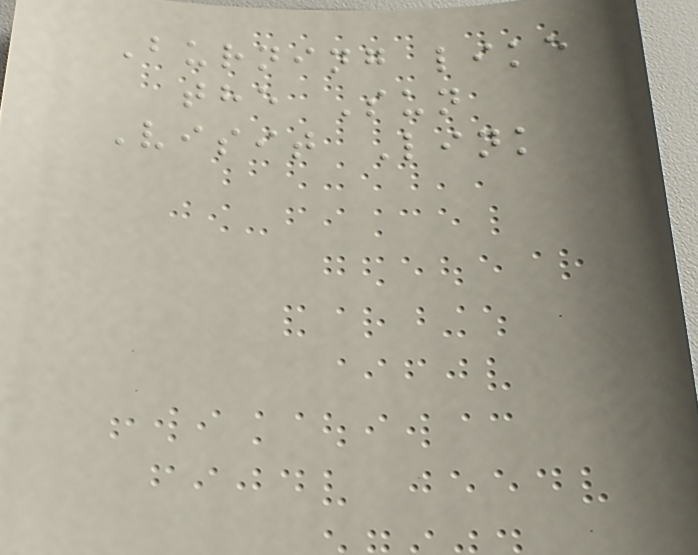Burning like
the Sun
Visit Link
